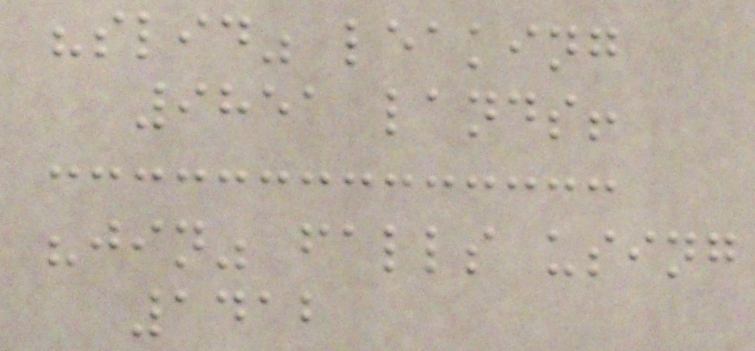"slid" leaking
9851 lands!
"jin" falls using
1412
